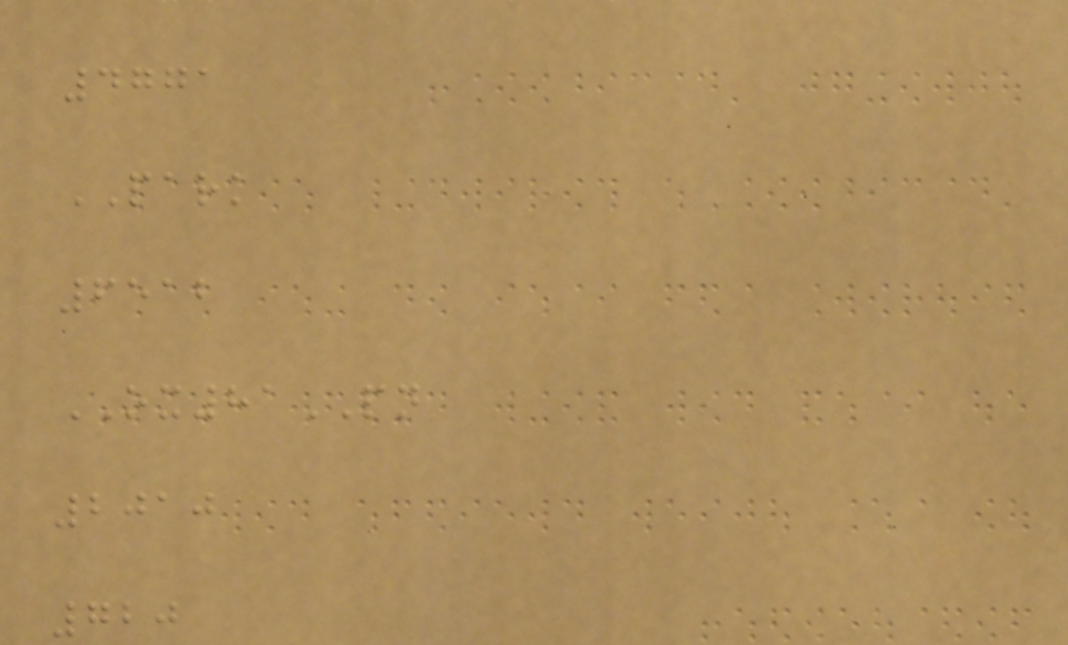4771
PARK
6512
OX81PN
2010
720
